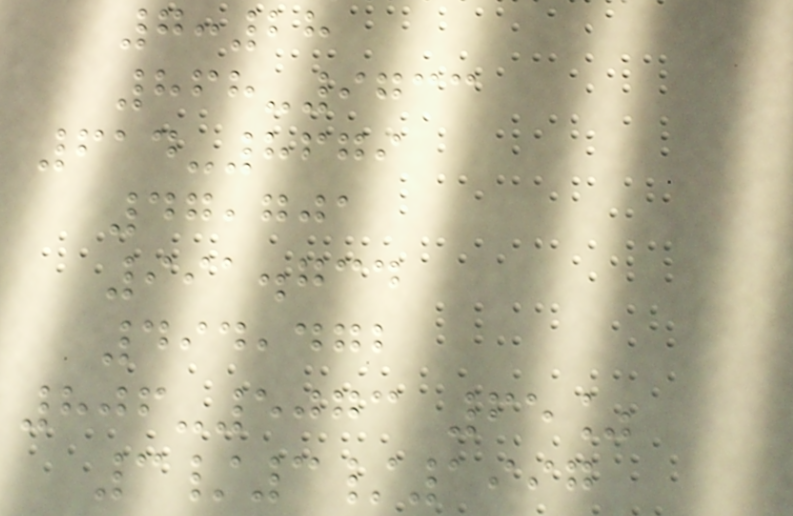7:28
868-9733
614-8679
47,701
991.734
494,472
806-5073 65%
3/3/1997
